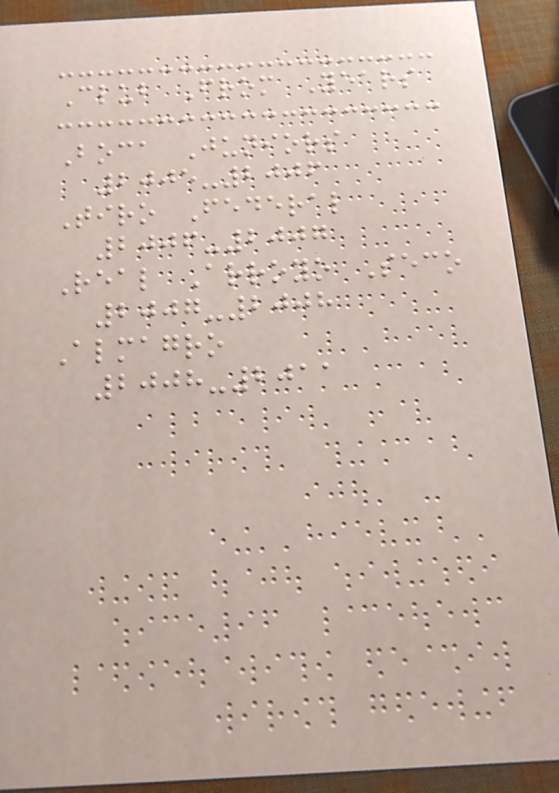Club From Years
Boca Juniors
2005-2006
Tiro Federal
2006-2007
Real Arroyo Seco
2007-2008
Almagro
2008-2011
